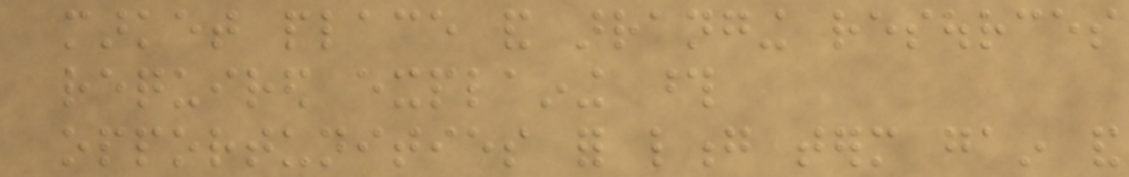market place and arranging resources
required explaining those
opportunities for long term gain and
